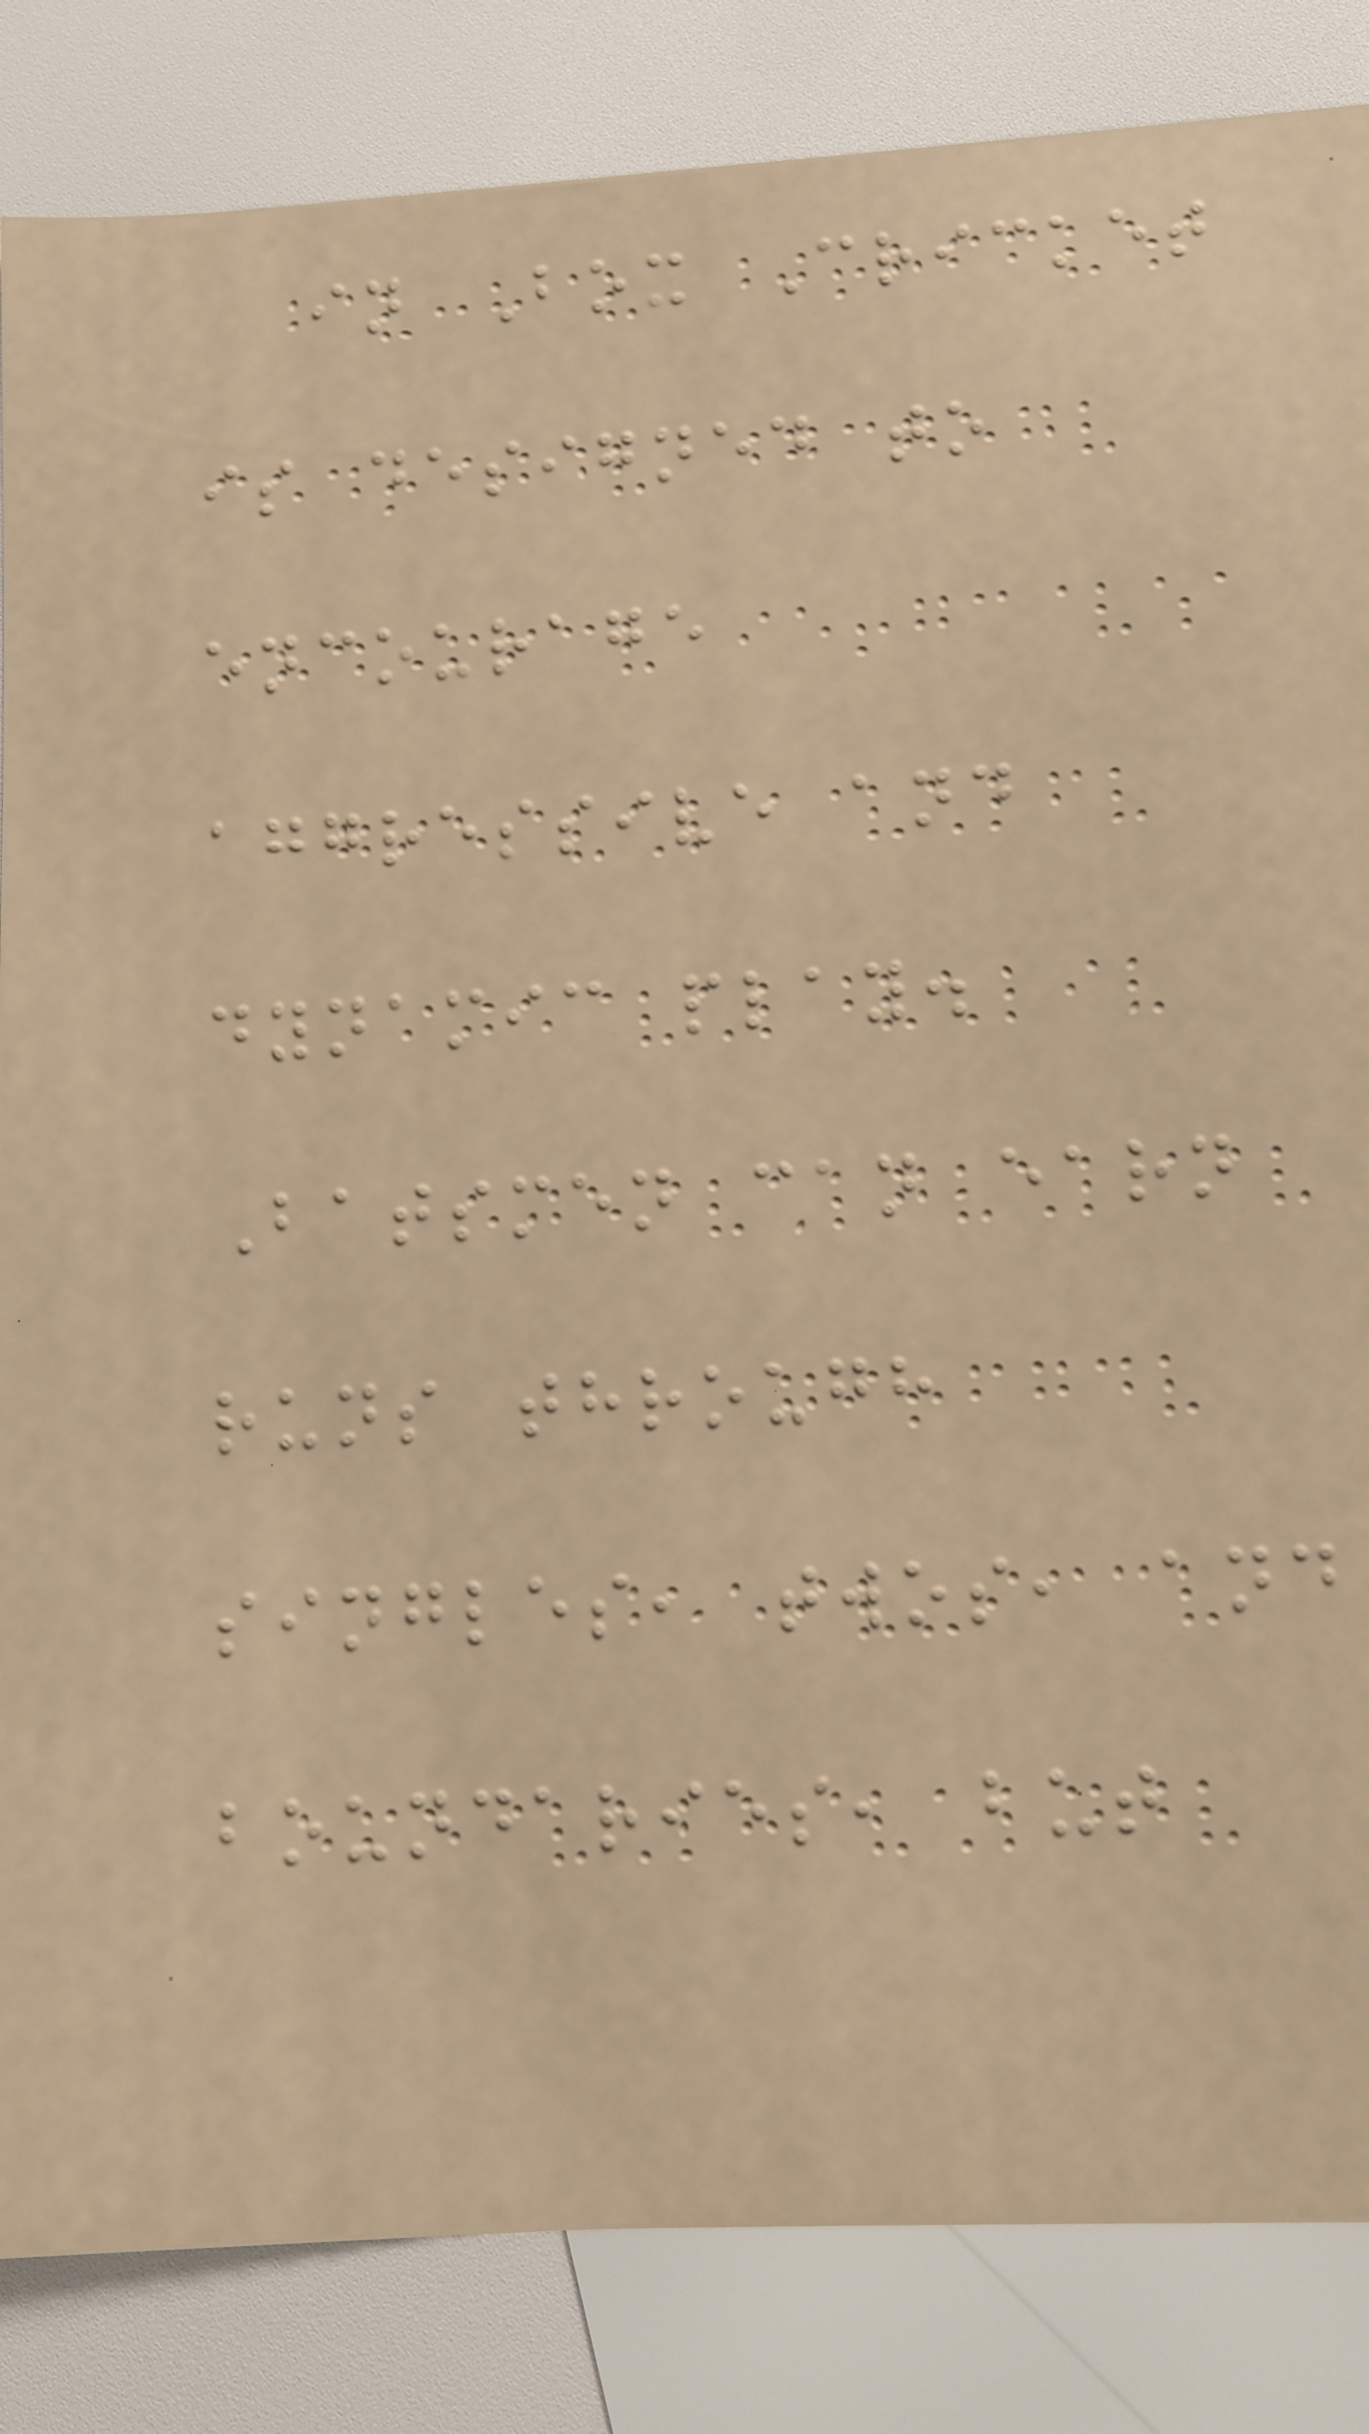in Box Cricket
is designed to
encourage
aggressive and
dynamic play.
Batsmen can earn
runs through
singles, twos, and
boundaries, but
